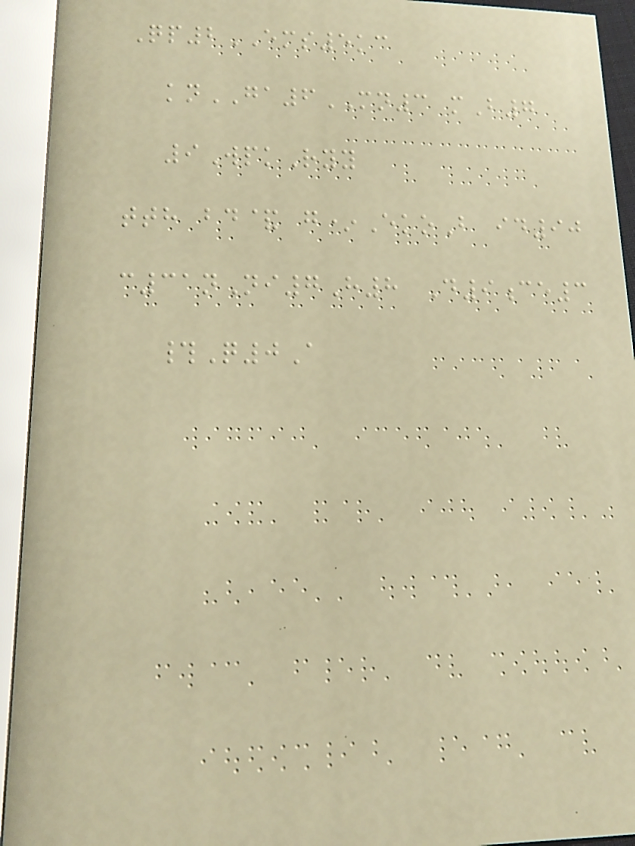Qp2EMS5kc
knGA6MN3 mB7
9WpkRyy
tth bd& g*EkoB id90
c31nNi7H8 D9ce3
#Q0A
